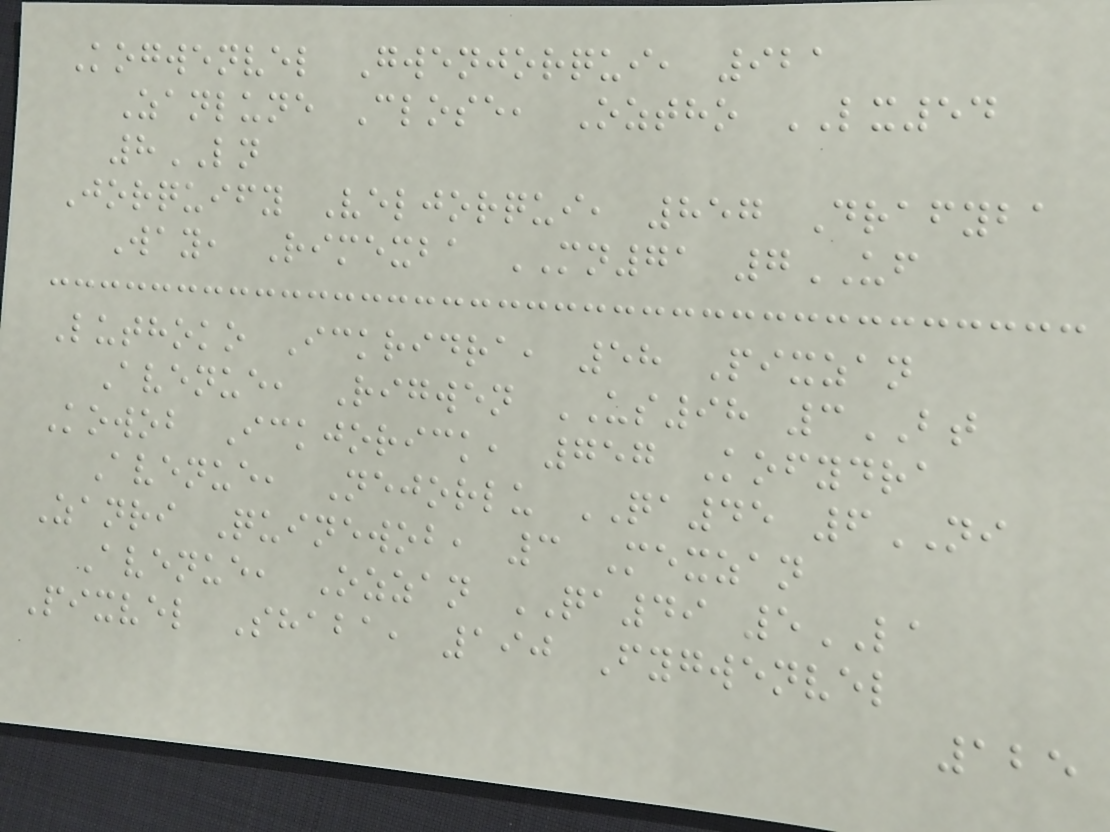Kogwenvel Gwenjorqui, 921
Zanlune Close, Oztho LX54
8LN
Jorquify Veljorqui, 857 Drafyba
Way, Rimexba MN71 7UF
Luthoko Ickridra, 58 Pixzan
Avenue, Rigwen US98 3BT
Kowob Ickjorick, 757 Kofydra
Avenue, Nejorlu QA45 6NI
Zanri Quinewob, 3 Mexzan
Avenue, Ozzan QA49 5LA
Pixvel Shaba, 190 Fygwenvel
125
